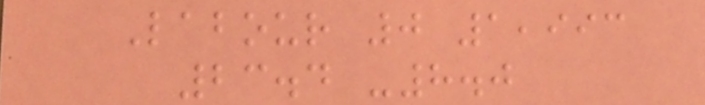Labour 0 1,993
23.4 -8.0
